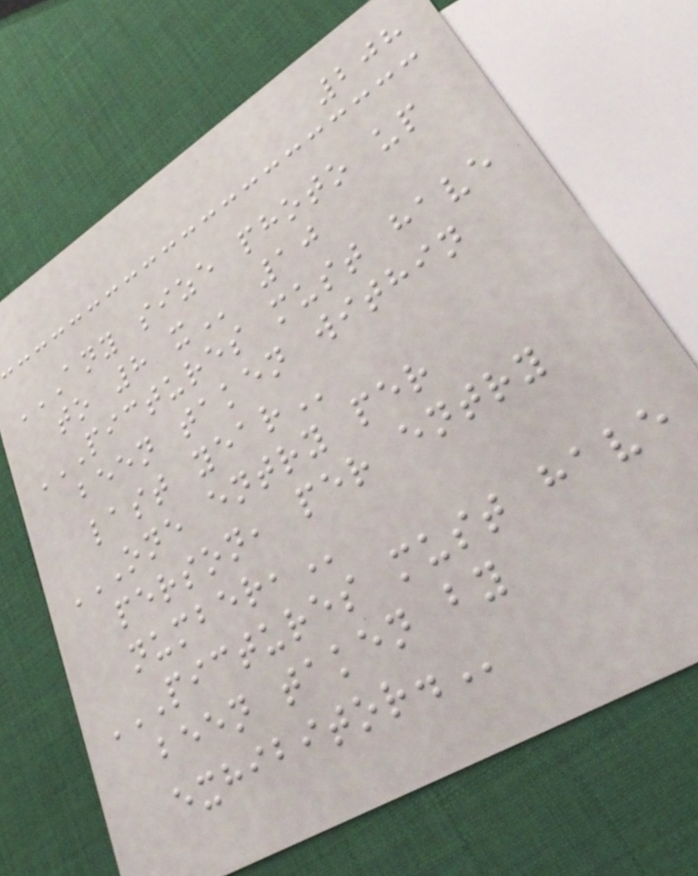208
ANY SIZE PHOTO UP
TO 8 X 10
PICTURES MUST HAVE
BEEN TAKEN WITHIN
LAST YEAR
ONE ENTRY PER
PERSON, PER ENTRY
NUMBER,
PICTURES MUST HAVE
BEEN TAKEN BY
EXHIBITOR.
